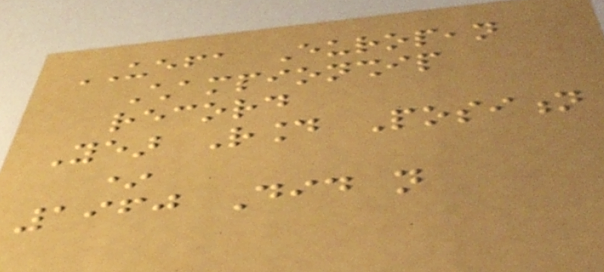UEFA European
Championship
record
Year Round Position
*
1960 Did not
